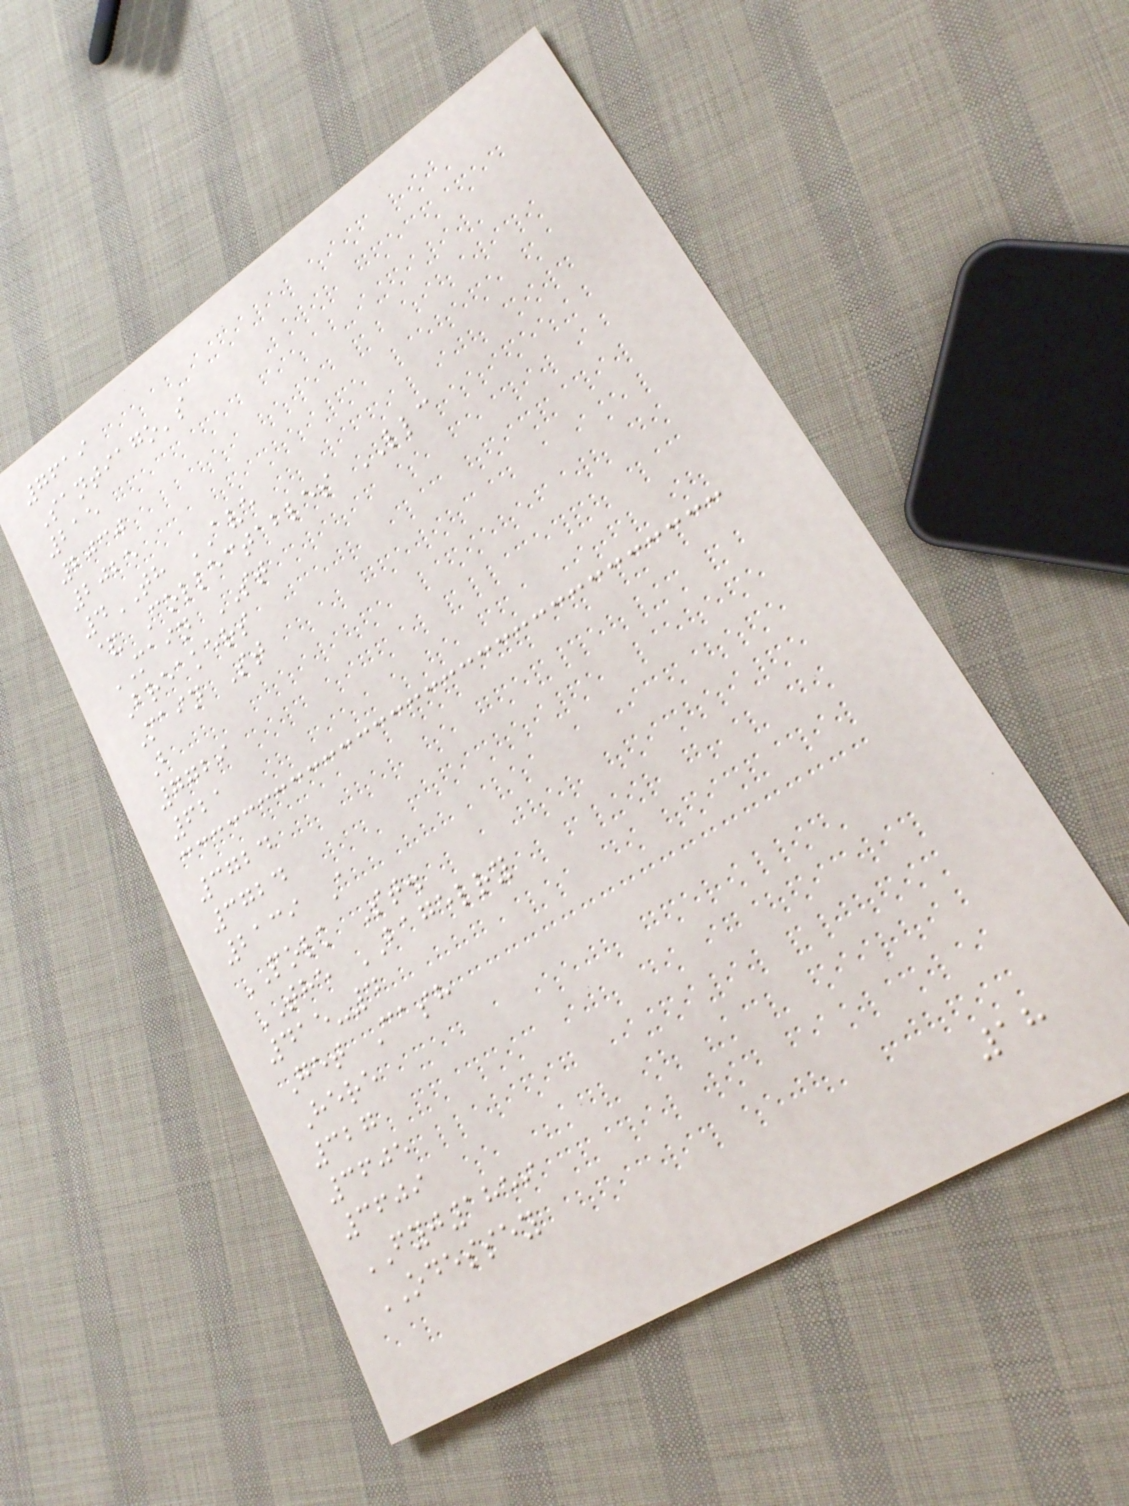7619
Santiago's
215
2030
2025
4TH AVE
& Collectables LLC
MAIN ST
Breakers
Main St
B
7729
621
3724
3724
2139 A
POLK St.
THE BAGELRY
415-4
Get Cash
Here
327
3605
3609
FYJ1859
ODESSEY
18
